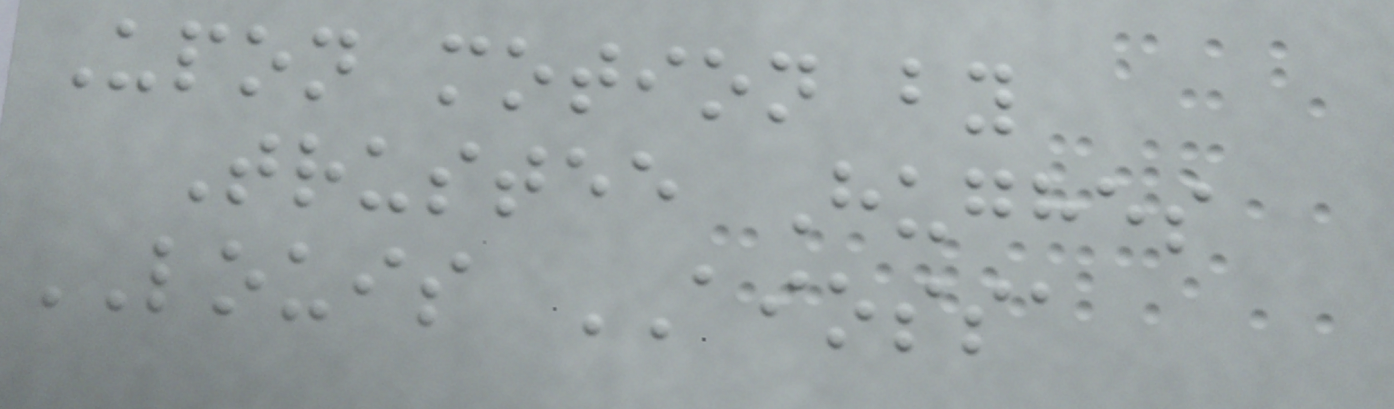Upon motion by
Trustee Hughes
LOUIS AIOSSA
